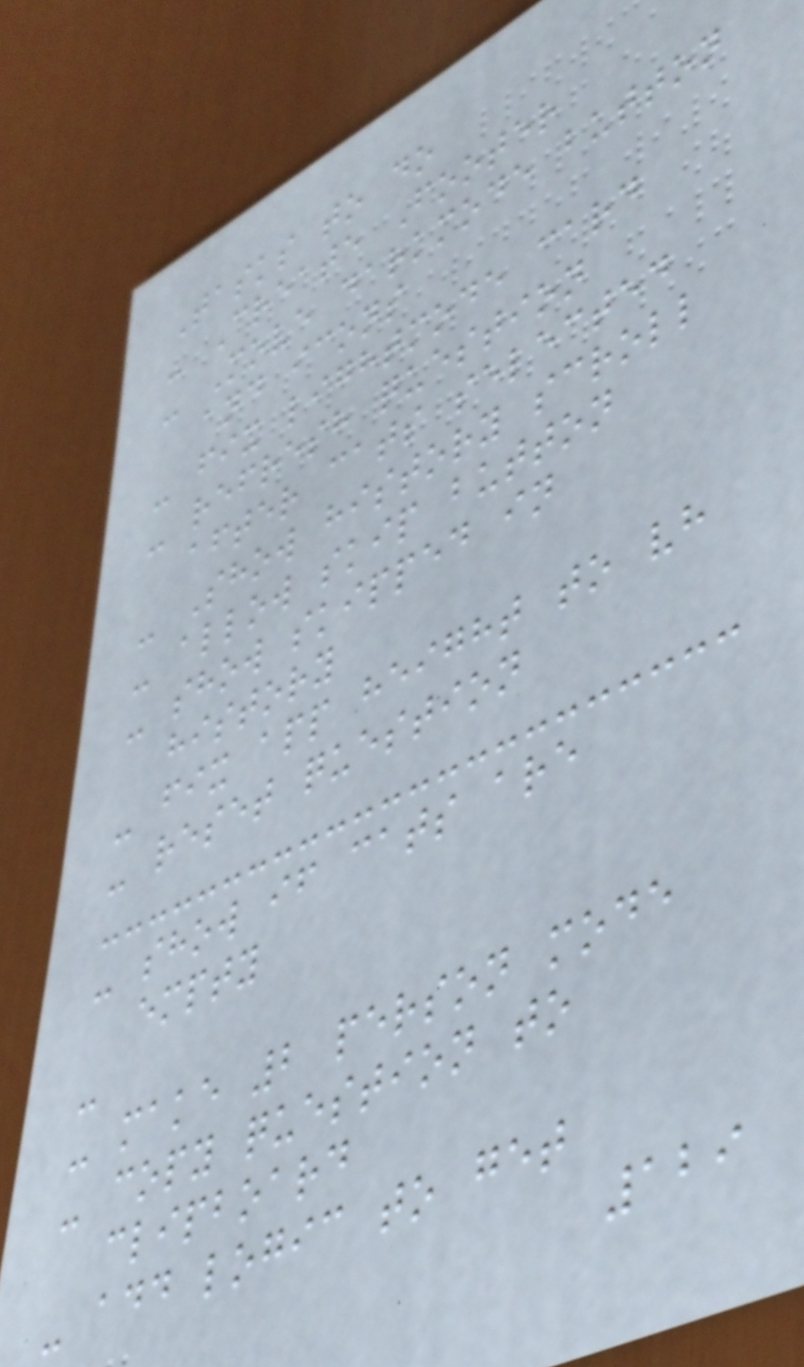Tasks to do
- Create Footer
- Move darkmode button
and icons
- fix lightmode card
- refresh question
after cats selected
- Show history scroll
- allow skip button
- show skipped in
history
- fix app height to vh
- reset question
- show if cats are
empty
-
- make 2 person mode
- copy question to
clipboard
- add logic to get
129
